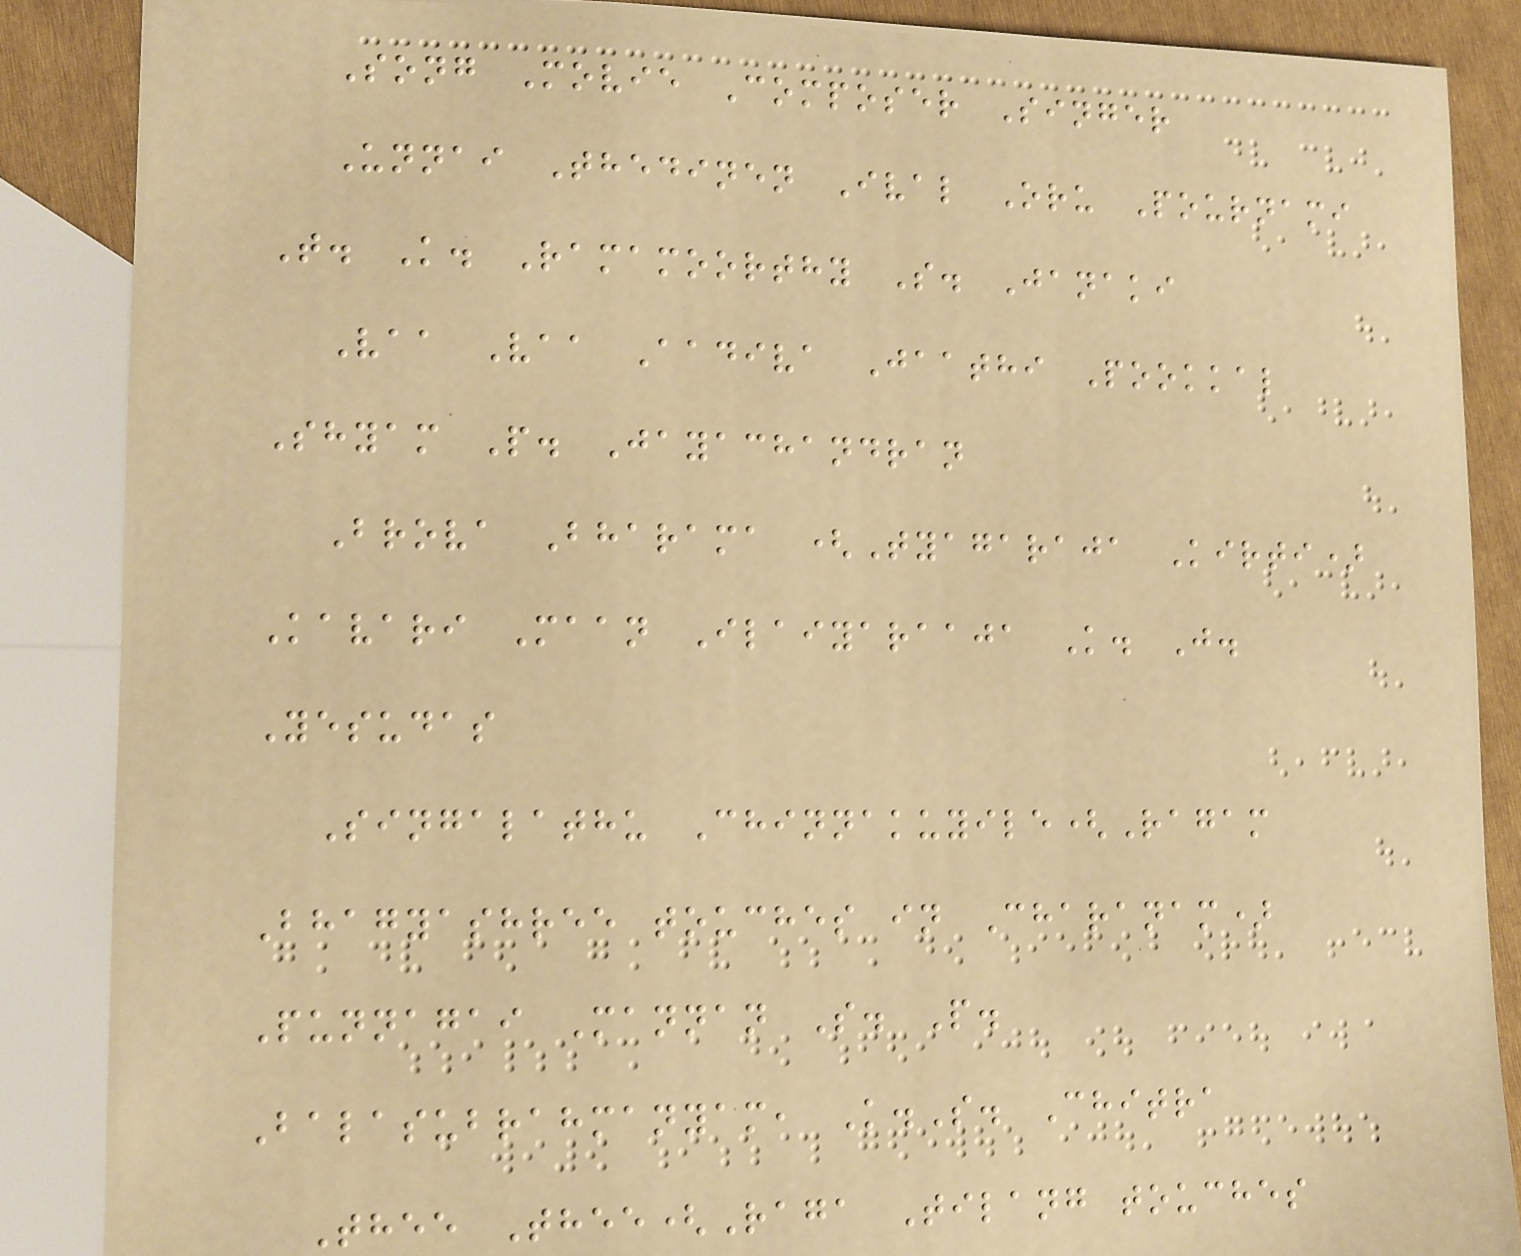Song Movie Composer Singer
Unnai Thedinen Ival Oru Pournami
T. K. Ramamoorthy S. Janaki
Vaa Vaa Aadiva Jaathi Pookkal
Shyam P. Jayachandran
Brova Bharama (Tyagaraja Kirti)
Kavari Maan Ilaiyaraaja K. J.
Yesudas
Singalathu Chinnakuyile(Ragam
Bhagyashree touches in Charanam)
Punnagai Mannan S. P.
Balasubrahmanyam, K.S. Chitra
Thee Thee(Raga Tilang touches
